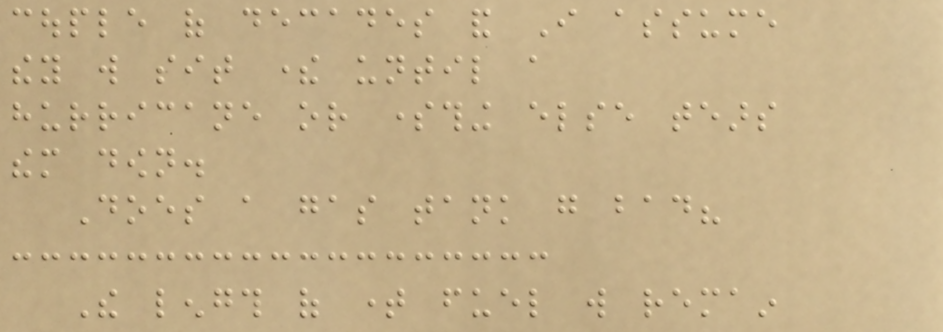couple of decades and I assume
they will sit there until a
hurricane or something else tears
them down.
Does a gas tank go bad?
The length of time fuel will remain
